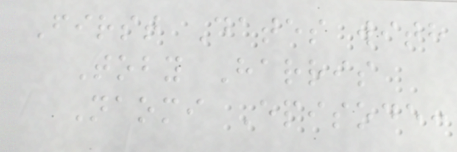First Dates with
Toby Harris
Naomi Episode:
